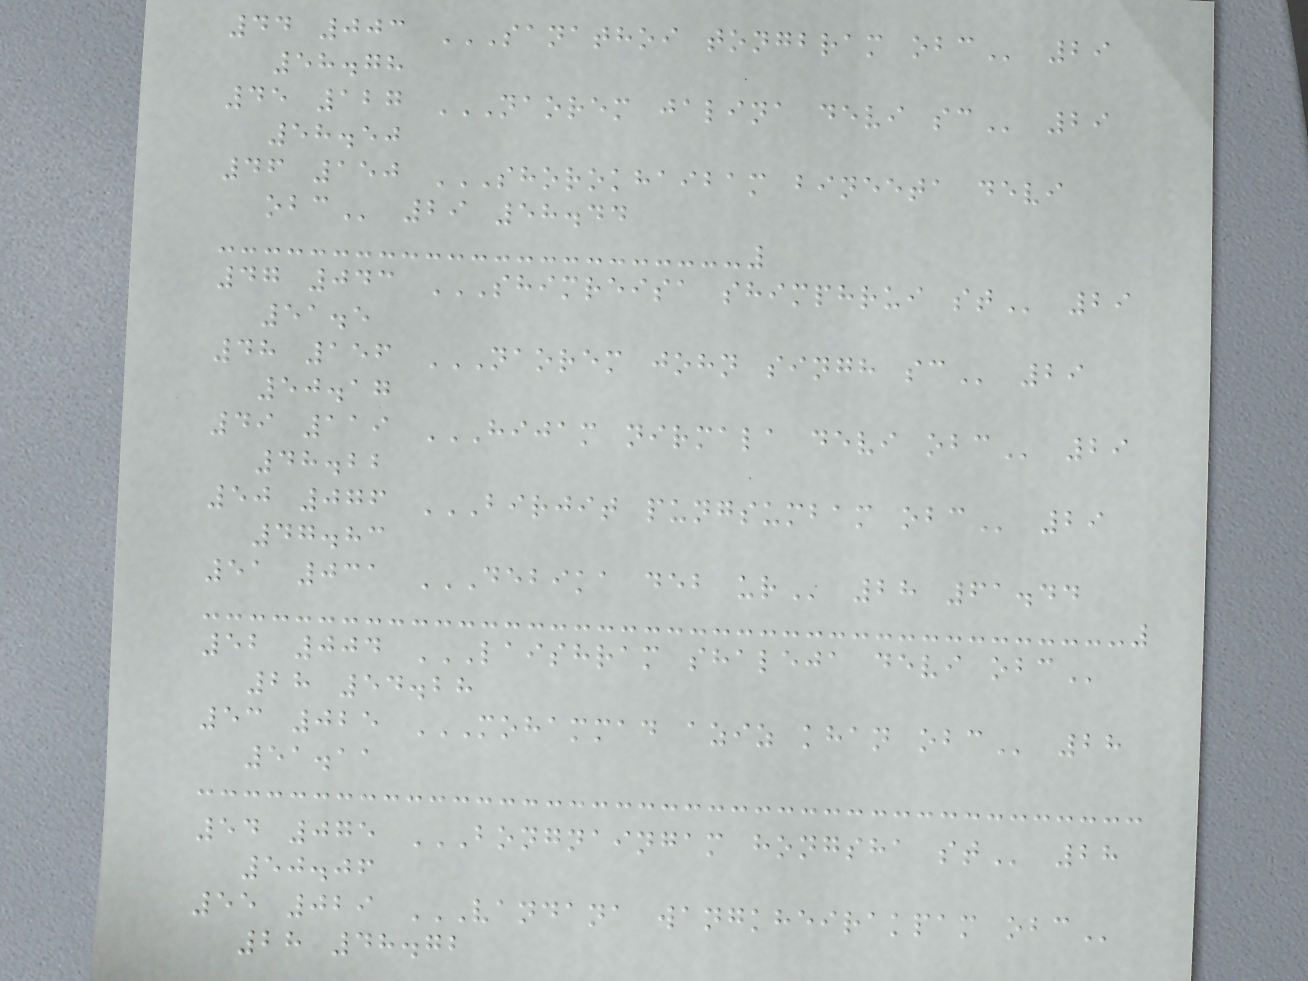44 003 SANATHOI TONGBRAM OBC 29
58.78
45 127 NAOREM JALINA DEVI SC 29
58.50
46 150 SHOROKHAIBAM BINEETA DEVI
OBC 29 58.44
47 043 SHIMREISA SHIMPHRUI ST 29
51.5
48 156 NAOREM JOHN SINGH SC 29
50.17
49 119 HIJAM NIRMALA DEVI OBC 29
48.22
50 076 BIRJIT PUNGSUMBAM OBC 29
47.83
51 031 DEBIKA DEB UR 28 61.44
52 004 LAISHRAM SHALEJA DEVI OBC
28 54.28
53 025 MOHAMMAD AZIZ KHAN OBC 28
51.11
54 075 BONGNAINGAM HONGSHA ST 28
50.06
55 029 VANDANA WANGKHEIRAKPAM OBC
28 48.72
